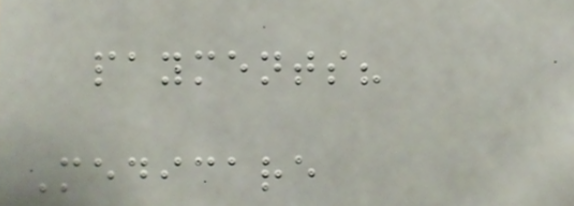payments?
Medicare
